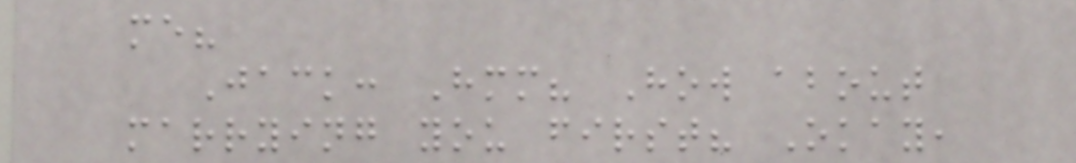me?
Jack: Hmm? How about
marrying you first? Okay,
